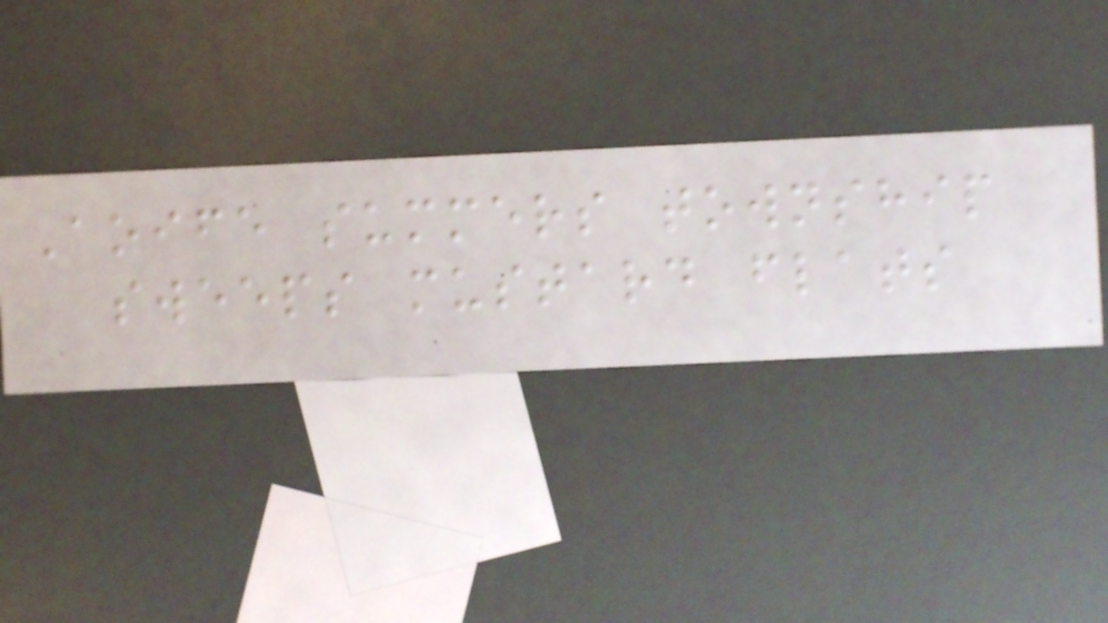Aoife summers township
sweeps mustard flats
